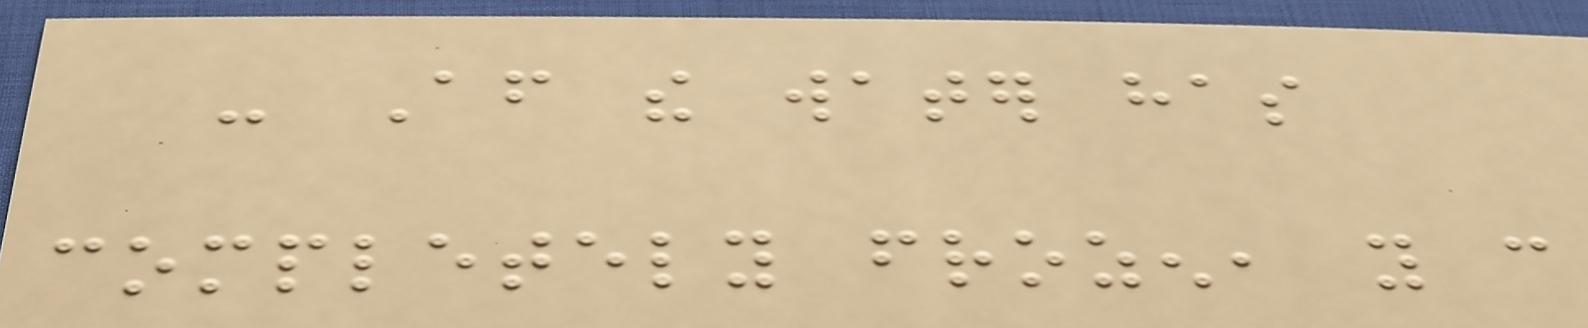- After the water has
completely frozen, you can
